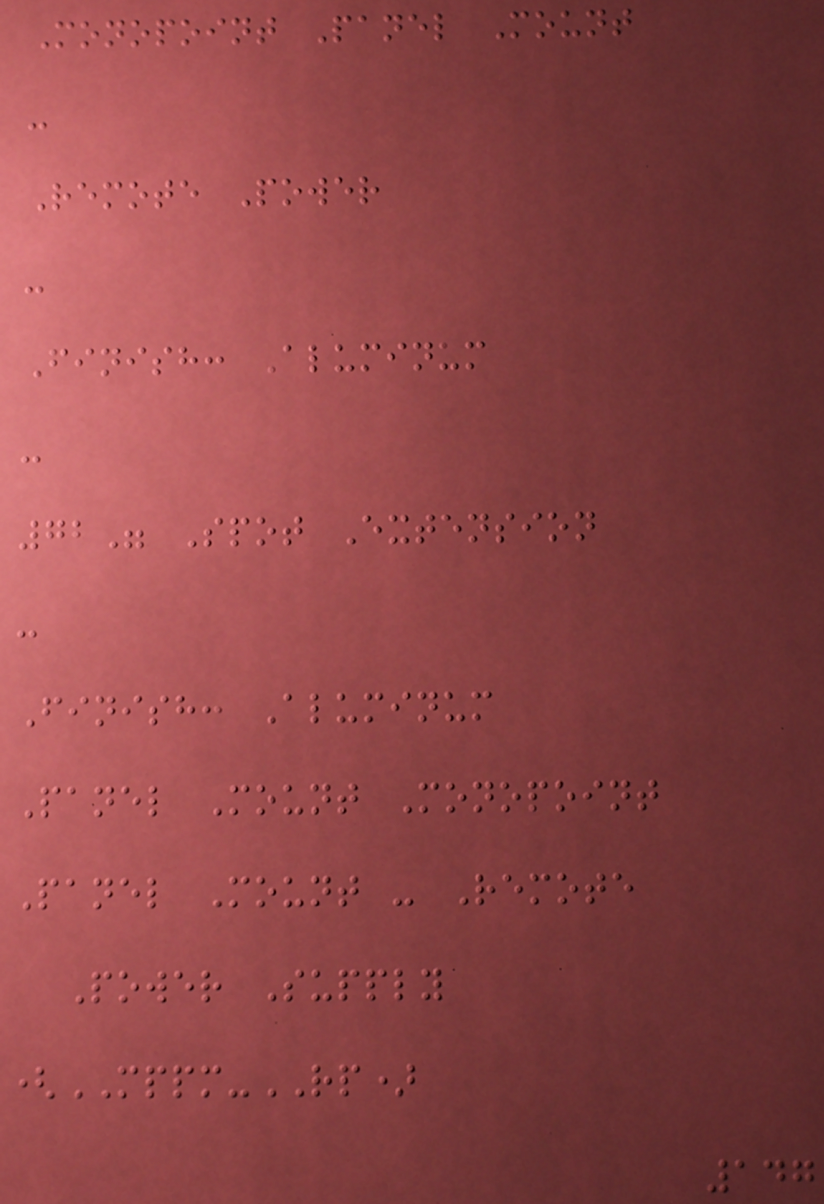Monopoint Panel Mount
-
Remote Power
-
Finish: Aluminum
-
72" Spot Extension
-
Finish: Aluminum
Panel Mount Monopoint
Panel Mount - Remote
Power Supply
(MPPM-RP)
147
